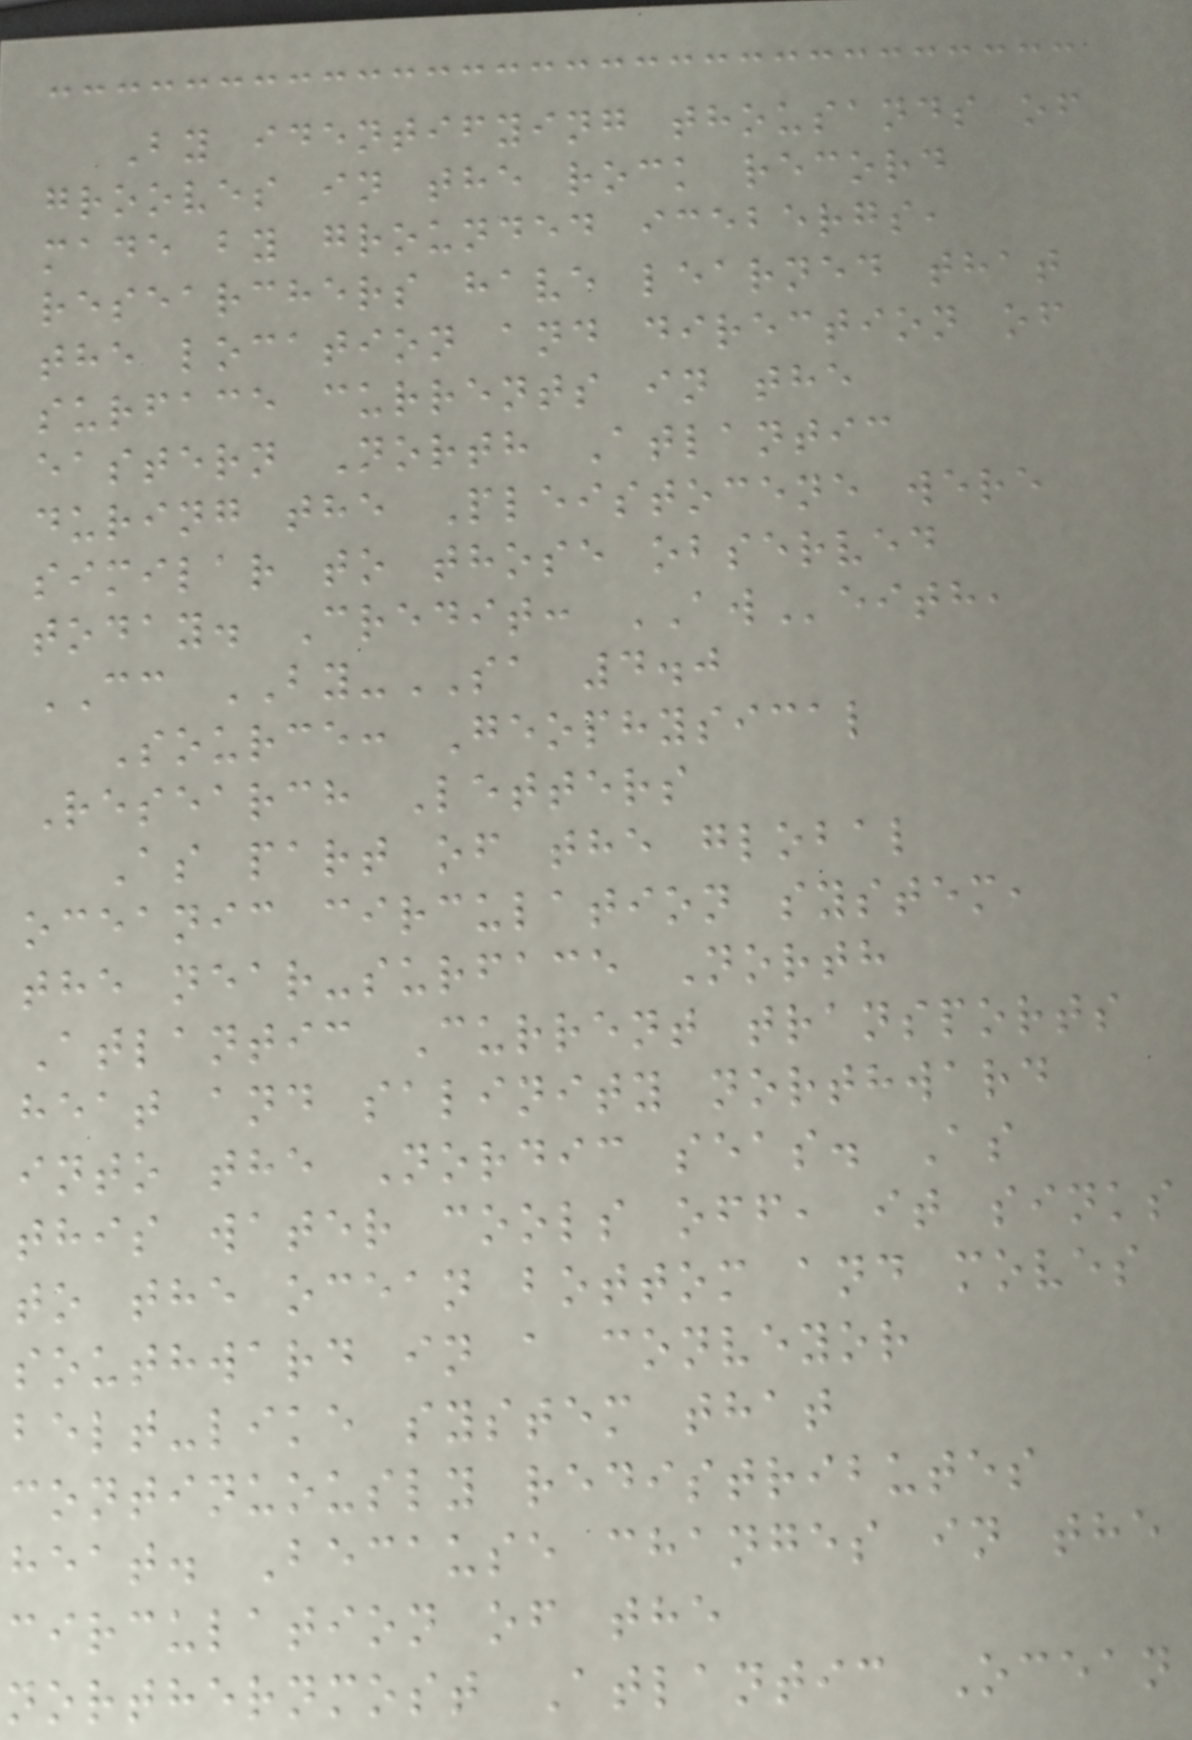By identifying thousands of
grooves in the rock record
made by grounded icebergs,
researchers have learned that
the location and direction of
surface currents in the
eastern North Atlantic
during the Pleistocene were
similar to those observed
today. Credit: AWeith,
CC BY-SA 4.0
Source: Geophysical
Research Letters
As part of the global
oceanic circulation system,
the near-surface North
Atlantic Current transports
heat and salinity northward
into the Nordic seas. As
this water cools off, it sinks
to the ocean bottom and moves
southward in a conveyor
belt-like system that
continuously redistributes
heat. Because changes in the
circulation of the
northernmost Atlantic Ocean
